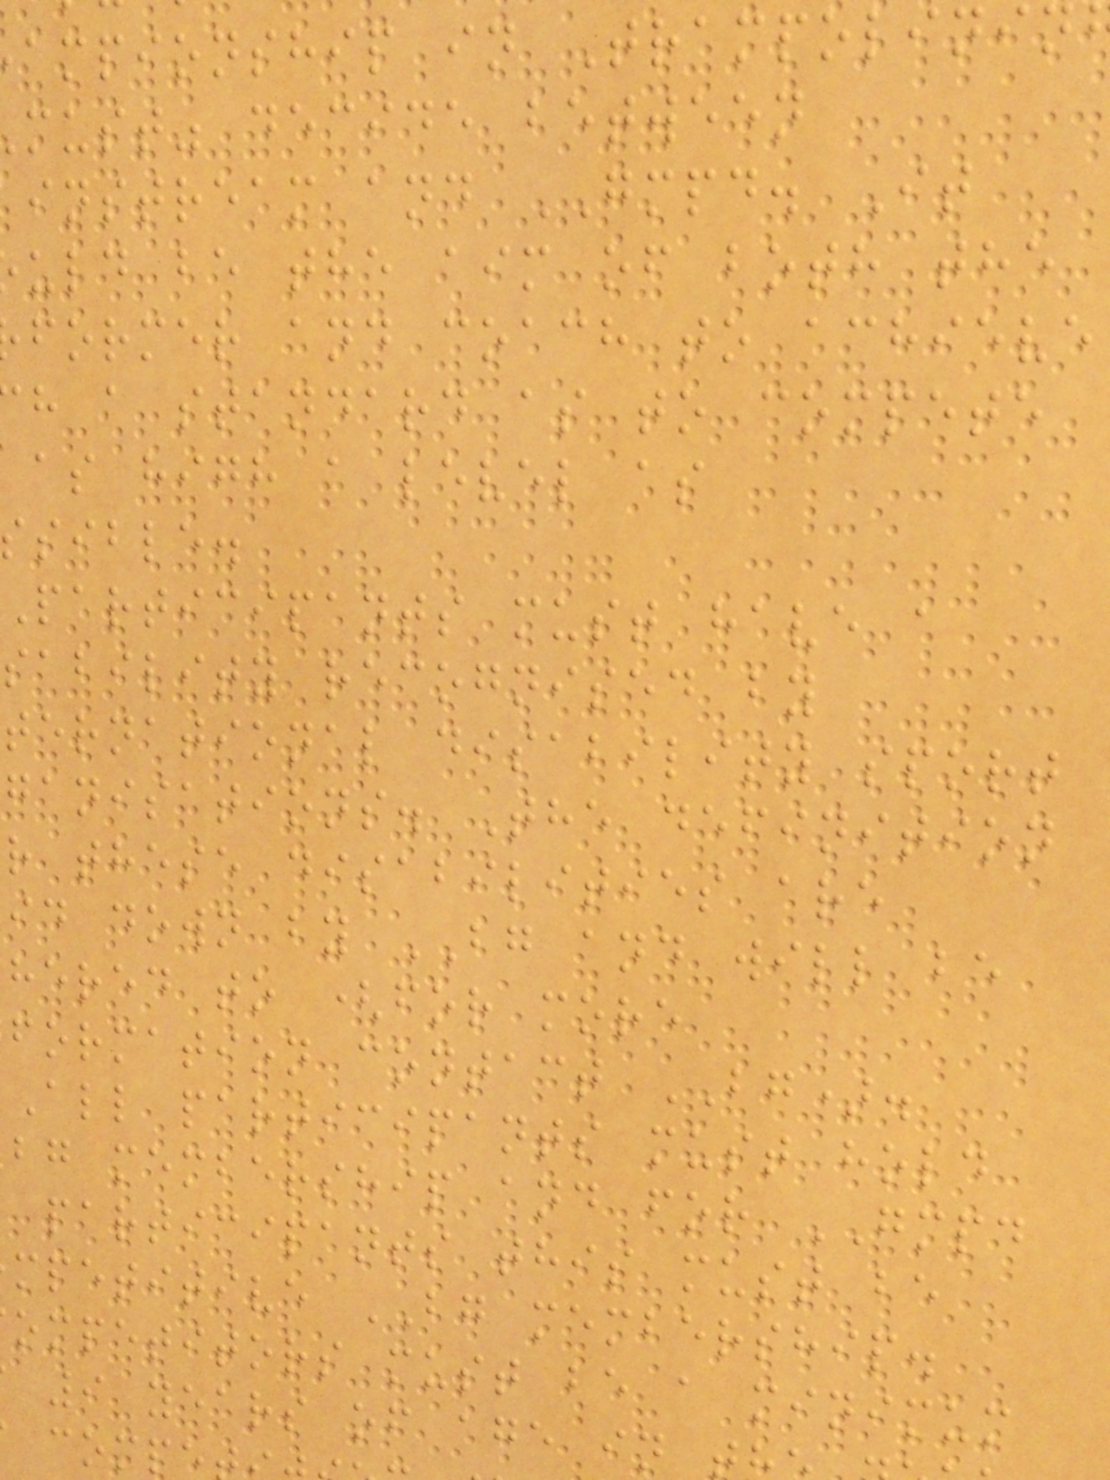ampionship in Trampolinin
must" decide between
instream and GMPD. It
uld be the aim of both the
former and coach to achieve
h a standard as to compete
as high a level as
ssible.
Participants must have a
sability recognised by
ternational disability sport
ganisations. The definition
r these disabilities are
id down by BG and will be
hered to (for more
formation contact BG).
All participants must hold
bg membership and for GMPD
participants this must be
mpetitive BG membership.
ompetitors must be a minimum
9 years of age in
